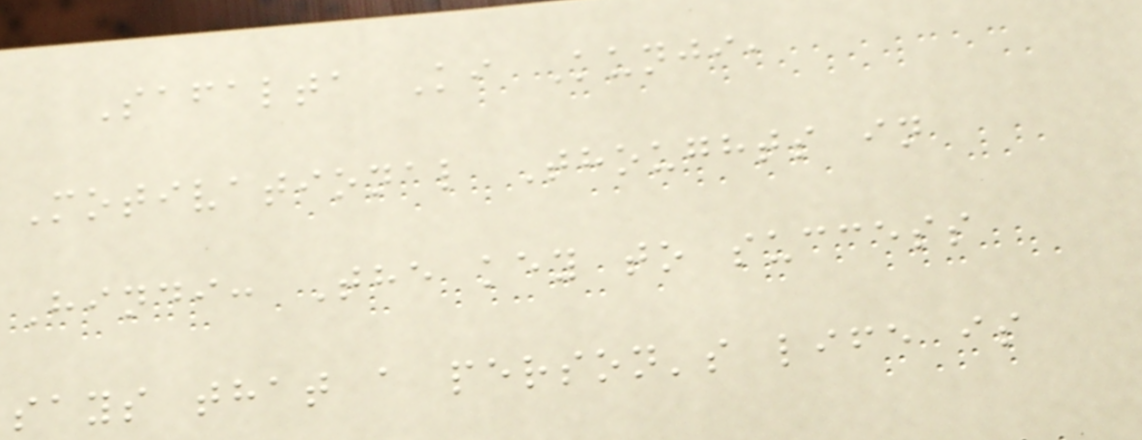Safalta Ki Kunji,
Motivational Thoughts in
Hindi: The key to success
says that a person's life is
